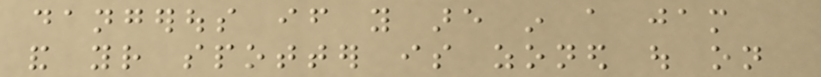dangerous if you are in a jam
and your spotter is zoned out on
